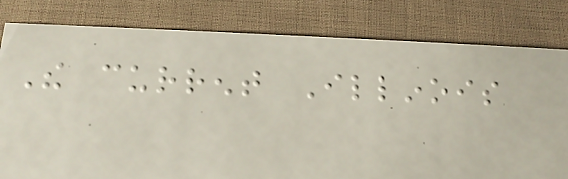The current Illinois
